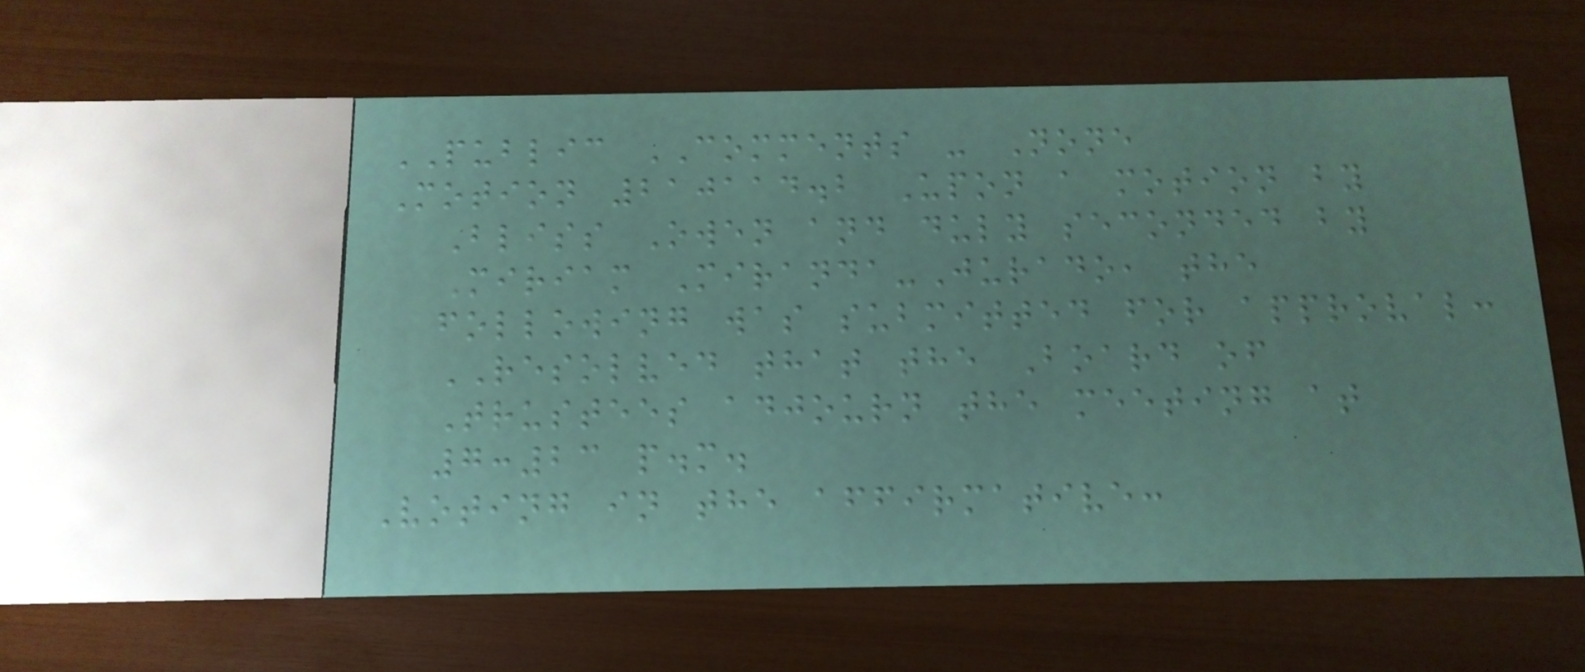PUBLIC COMMENTS - None
Motion 210114.2 Upon a motion by
Bliss Owen and duly seconded by
Miriam Miranda-Jurado, the
following was submitted for approval:
RESOLVED that the Board of
Trustees adjourn the meeting at
7:23 p.m.
Voting in the affirmative:
